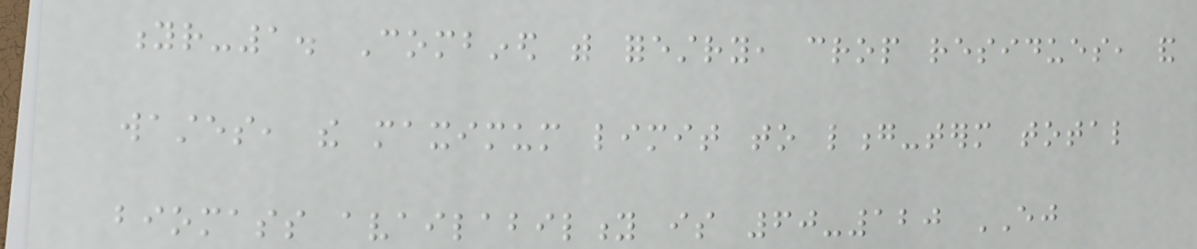yr-1. Combined with forestry, crop residues, and
wastes, the maximum limit to long-term total
biomass availability is 60-120 EJ
